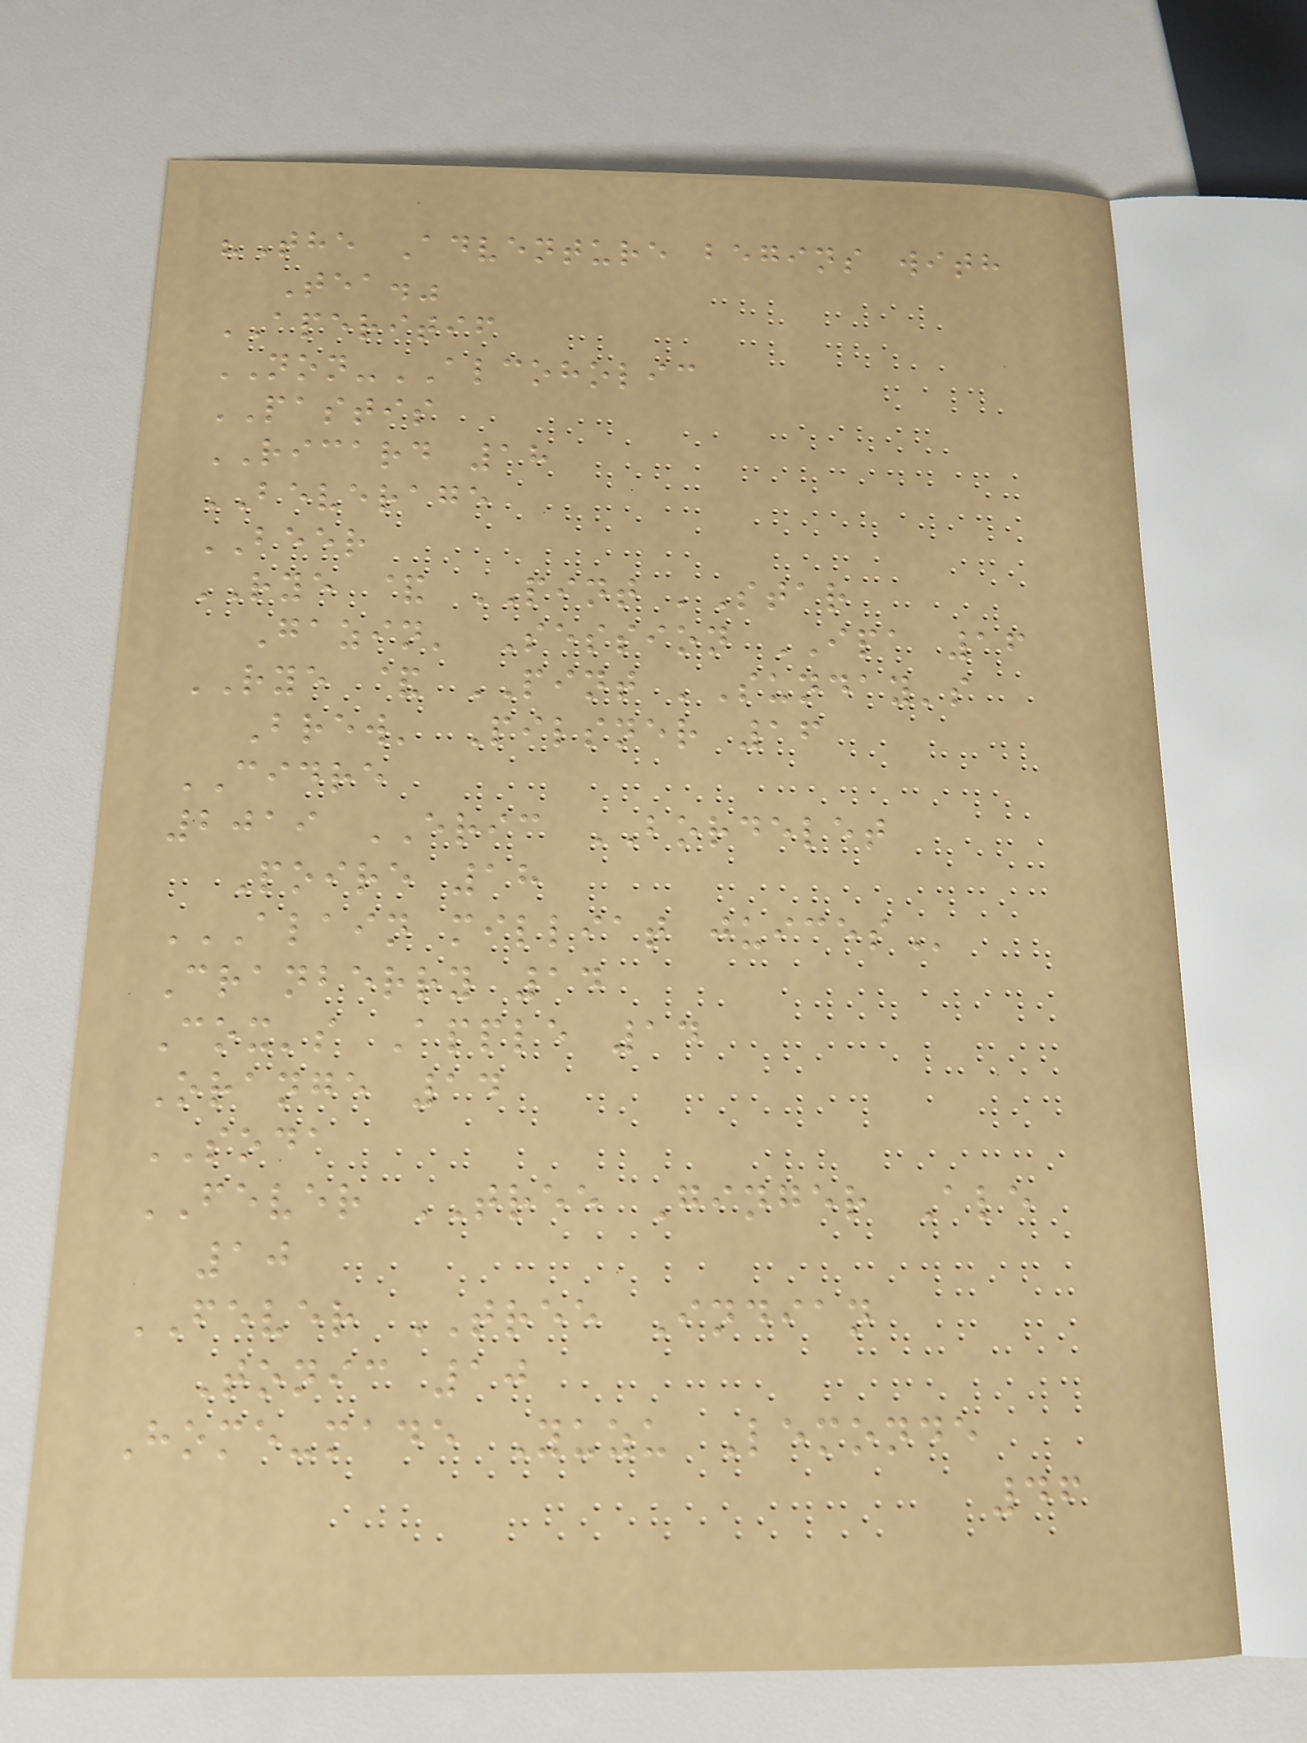"The Adventure begins with
Tea."
APERITIF
NON-ALCOHOLIC
PASTIS
RICARD 18
BEVERAGE
BEER
RYE & PINT 'Star
Gazin' Session IPA 16
RYE & PINT 'Sunday's
Brew' Pilsner 16
CIDRE
2019 ERIC BORDELET
Poire 18
ALAIN MILLIAT JUICES
Cranberry 14
Cox's Apple 14
Orange 14
SODA
FEVER TREE Ginger Ale
10
FEVER TREE Indian
Tonic 10
Home-made Yuzu Lemonde
46
